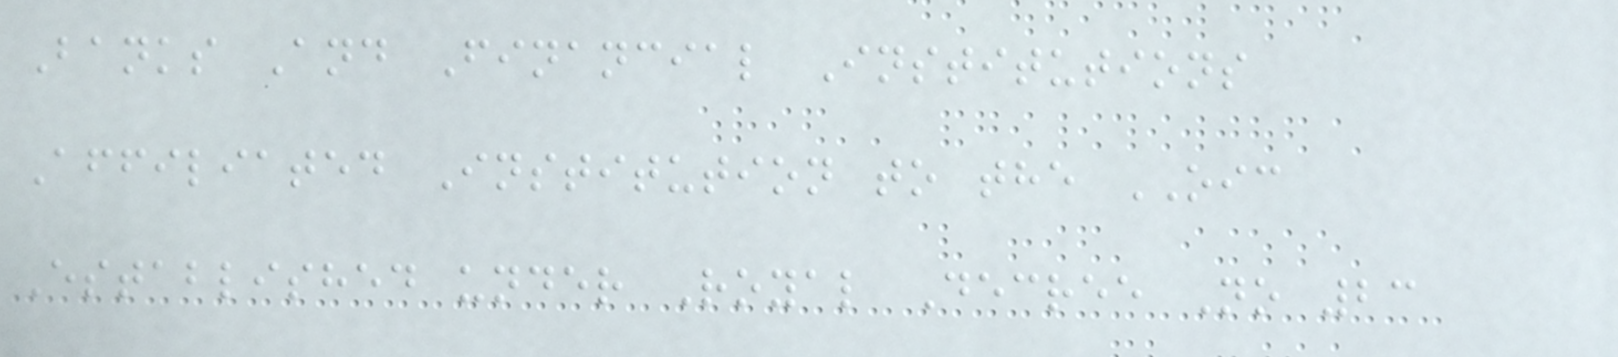Banks And Financial Institutions
Affiliated Institution to the OIC
Established under Royal Decree No 23
